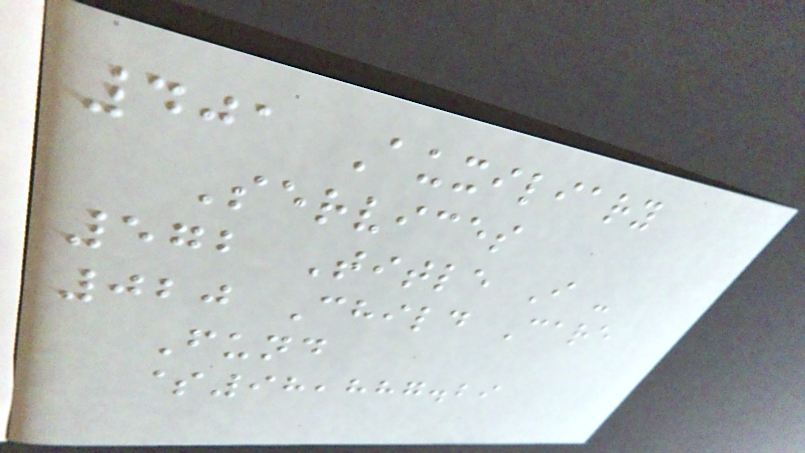401 Auxiliary
Services
572 Title I -
020 Child Care
Fund
$98,887.29
